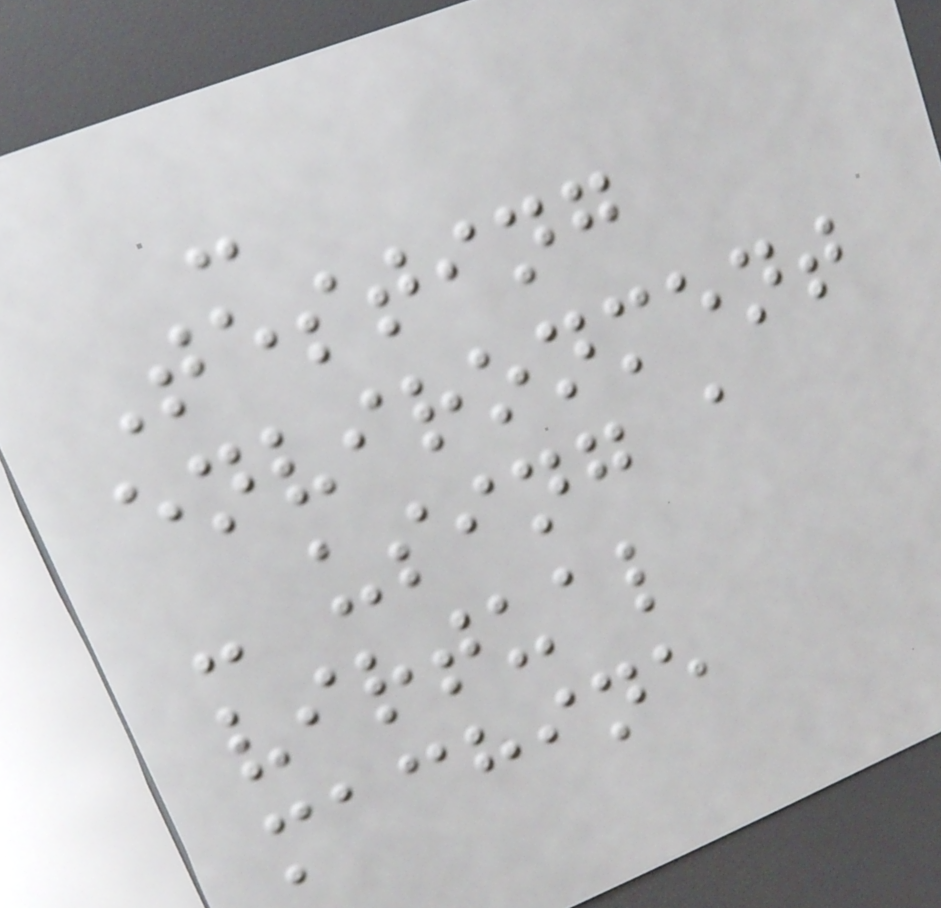-
Testing
environment
- using a
virtual
machine
